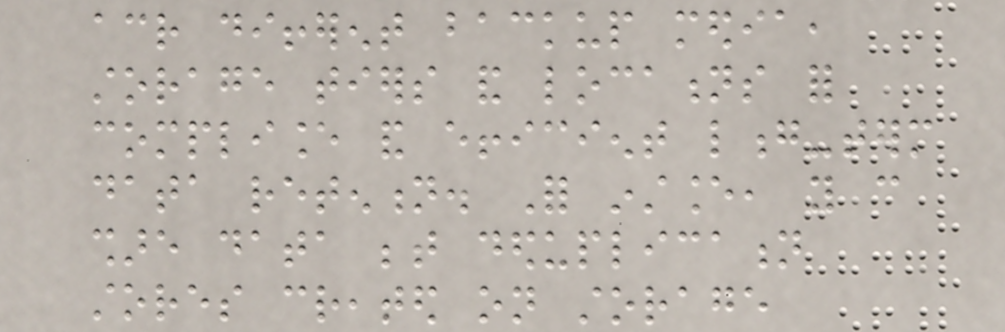across different backup media,
storage tiers and locations for
compliance and efficient long-term
data retention. For instance, you can
share data between deduplication
stores created on storage
